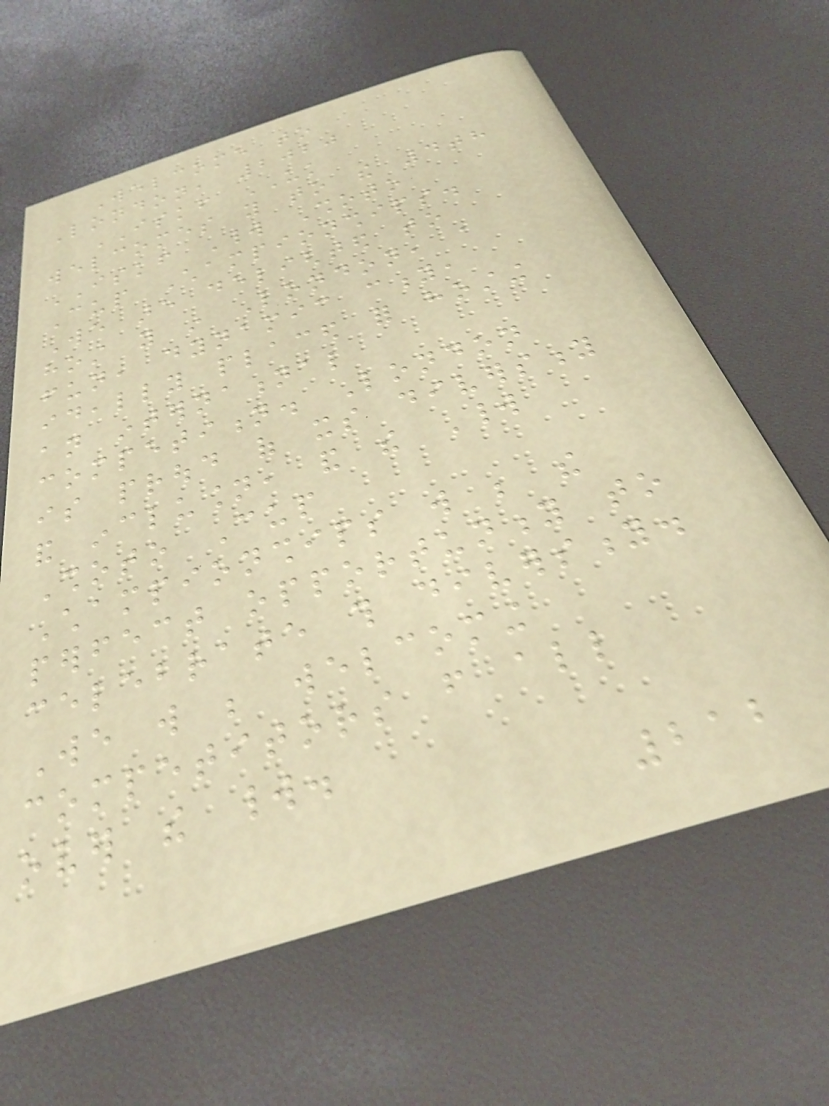Welcome to
London, 2020
ISKF UK
welcomes you to the 4th
ISKF World Shoto
Cup Championships.
We are delighted to
host you in London, a
fun, dynamic city,
ideally placed for hosting
an international
competition. London
is proud of its diversity
and inclusion, and the World
Shoto Cup
Championships will be the
perfect opportunity to
celebrate this diversity.
We will be welcoming
competitors from all
over the world.
212
